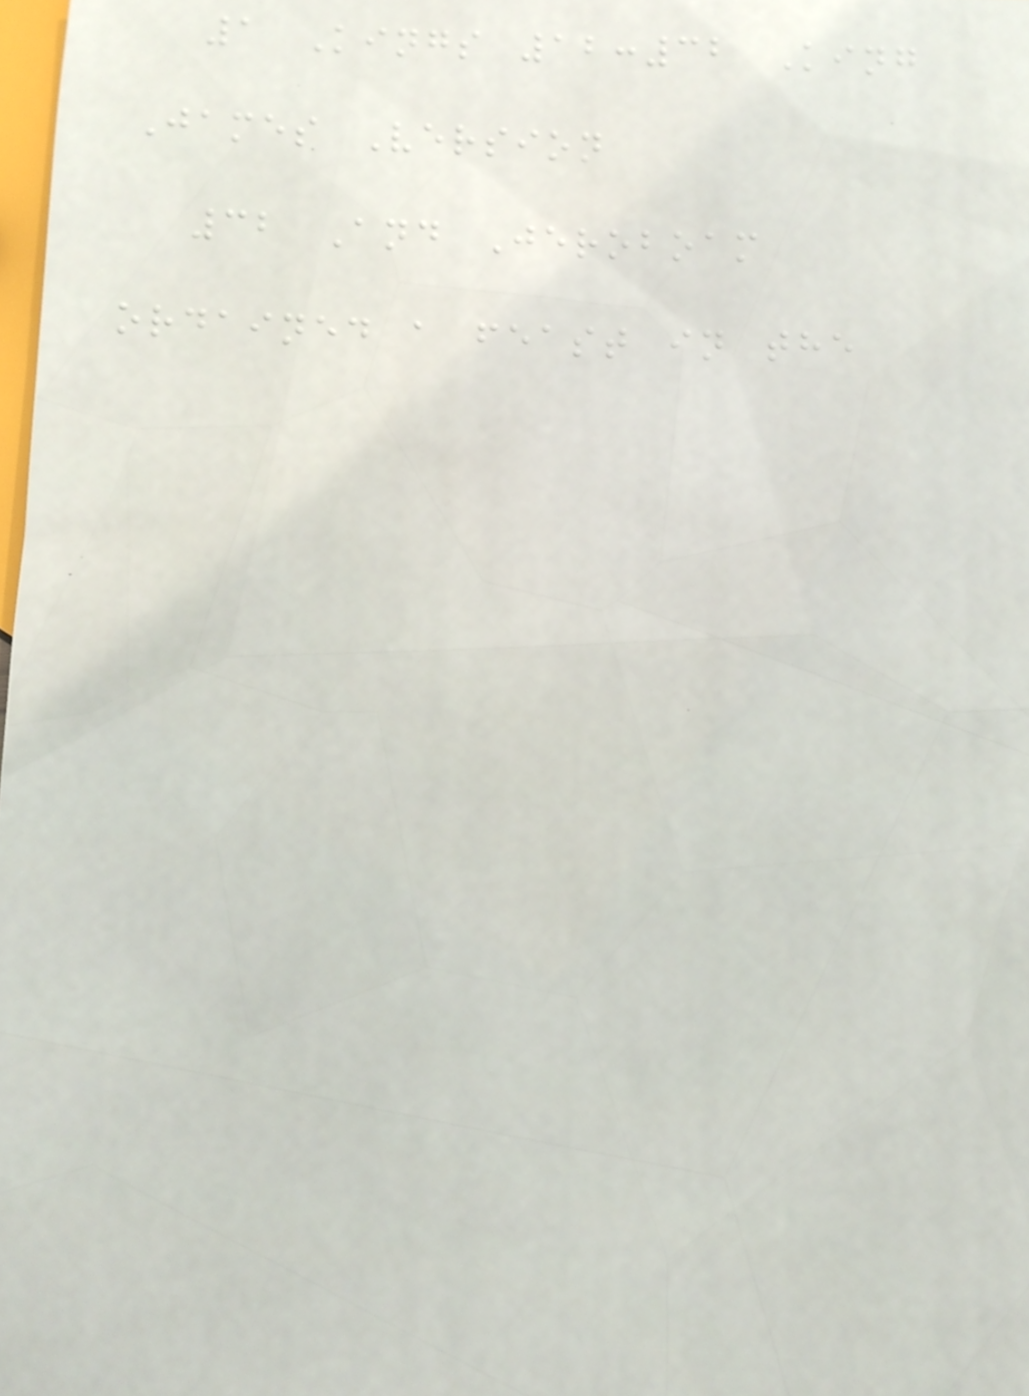1 Kings 12:32 King
James Version
32 And Jeroboam
ordained a feast in the
